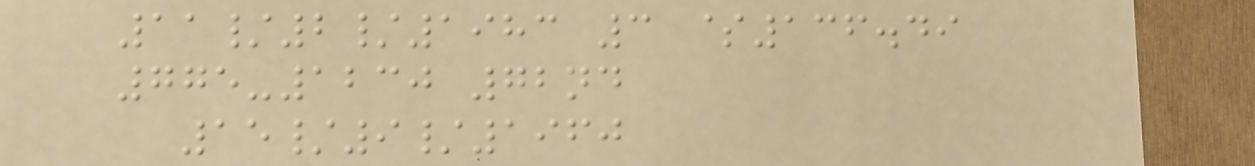11/2/1983 3 $136.49
775-1230 72nd
15/9/1960
